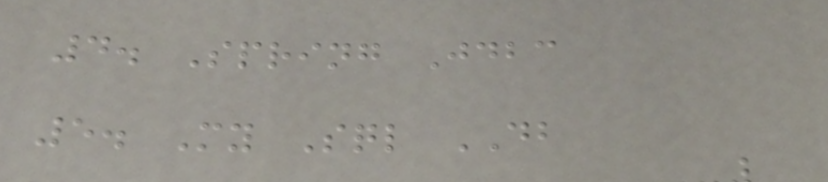4. Spring Jdbc
5. My Sql DB
